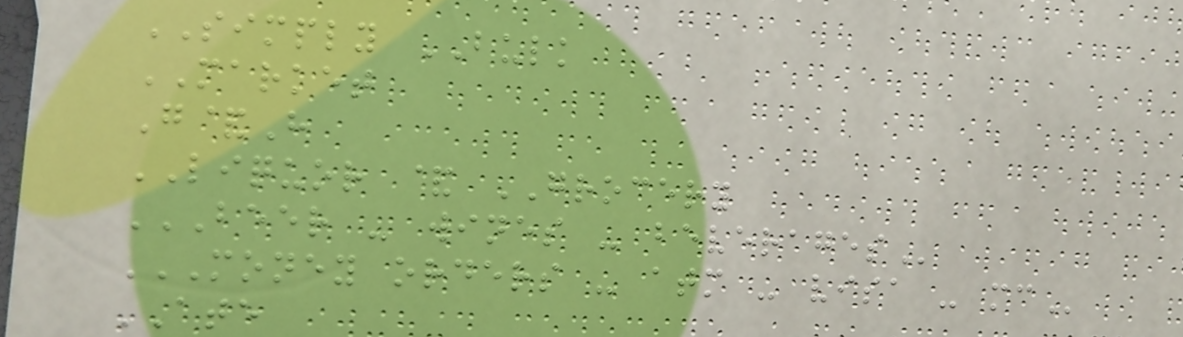SIMPLY BULK
MARKET
G&H
LIQUOR & GROCERY
BEER - WINES - BEVERAGES
MONEY ORDERS - ATM - VISA - MC
ATE
